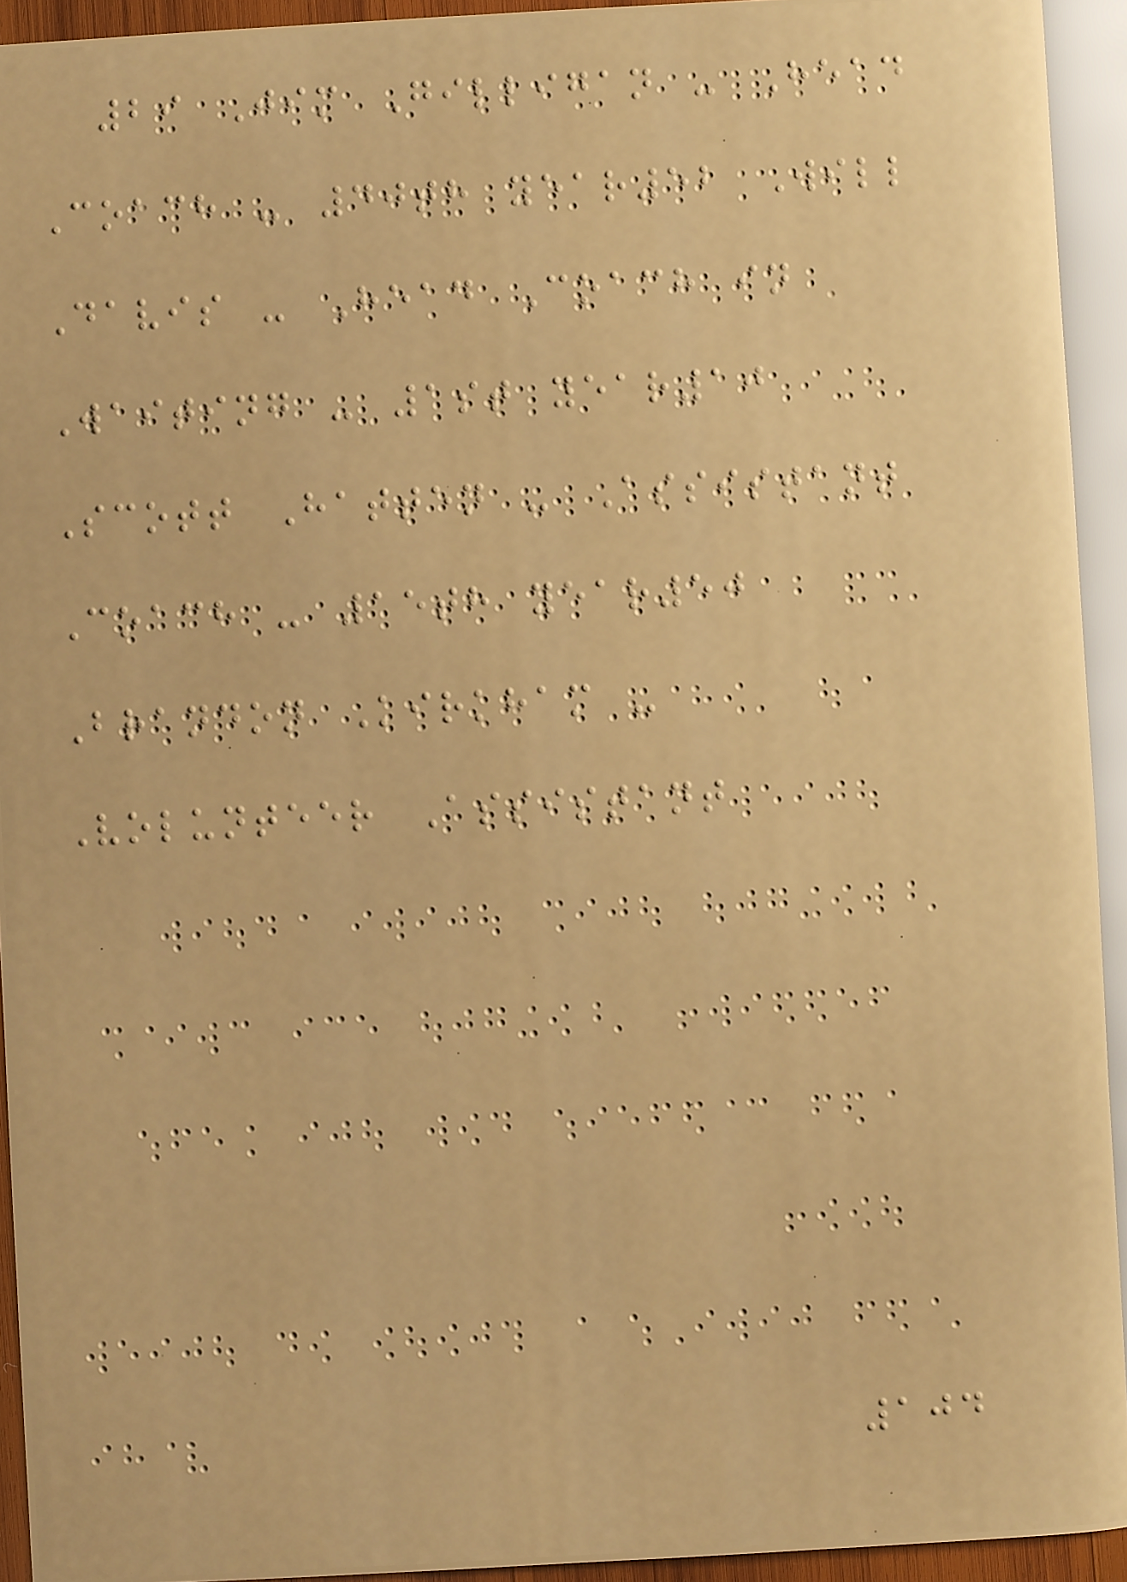29 Jim Gilligan - Head
Coach - 40th year52 Will
Davis - Head Coach in
Waiting - 1st year10
Scott Hatten - Assistant
Coach - 15th year50
Brandon Kirkham -
Volunteer Assistant
104
